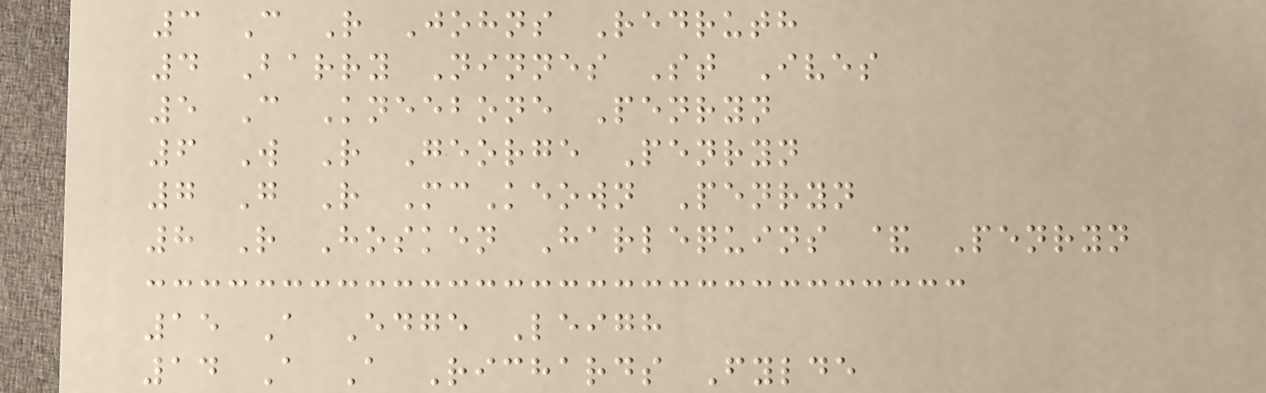3 C R Johns Redruth
4 Barry Ninnes St Ives
5 C Kneebone Penryn
6 W R George Penryn
7 G R McKeown Penryn
8 R Hosken Harlequins & Penryn
15 A Edge Leigh
14 A A Richards Fylde
